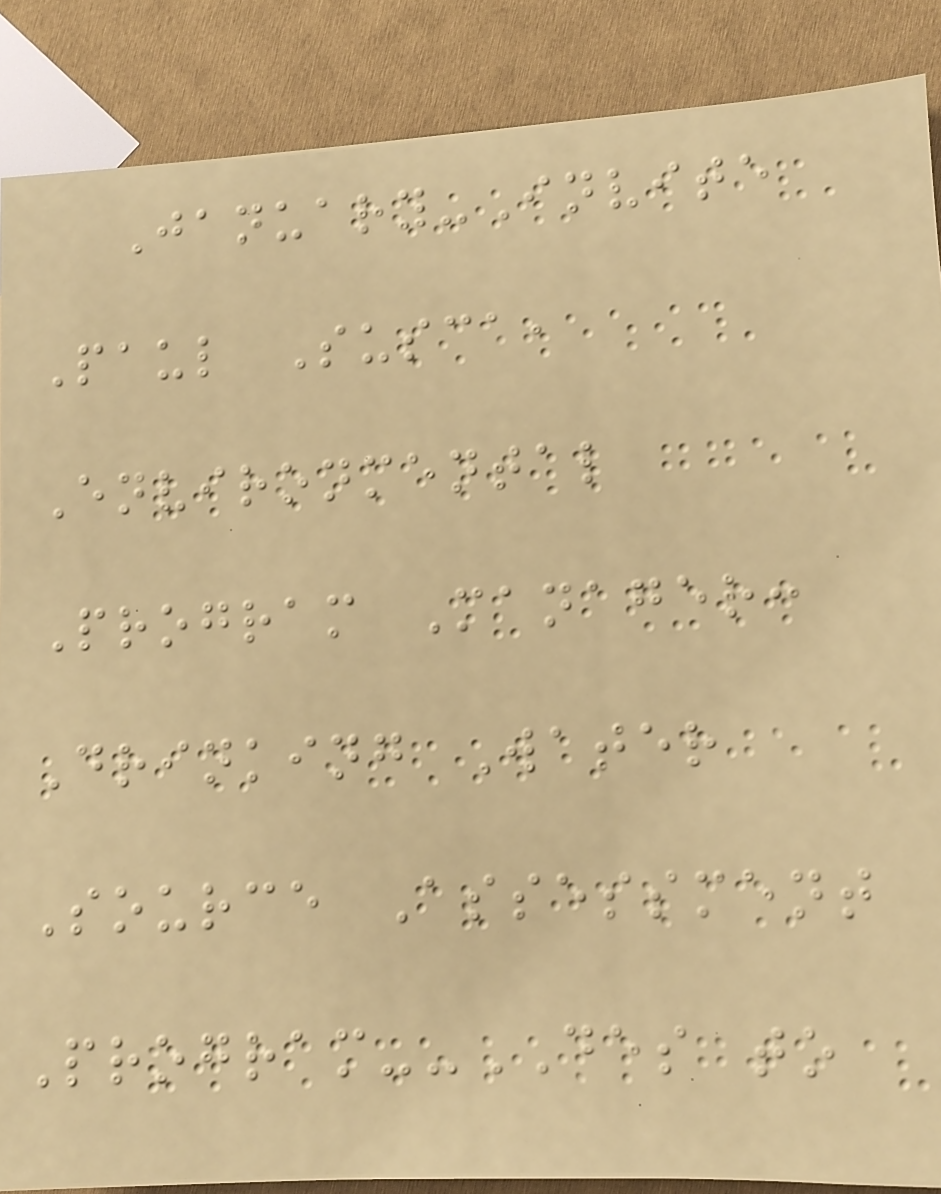January-Invite
Paul Susca,
Environmental
Program Manager:
Drinking Water
Source Assessment
Program--DES to
